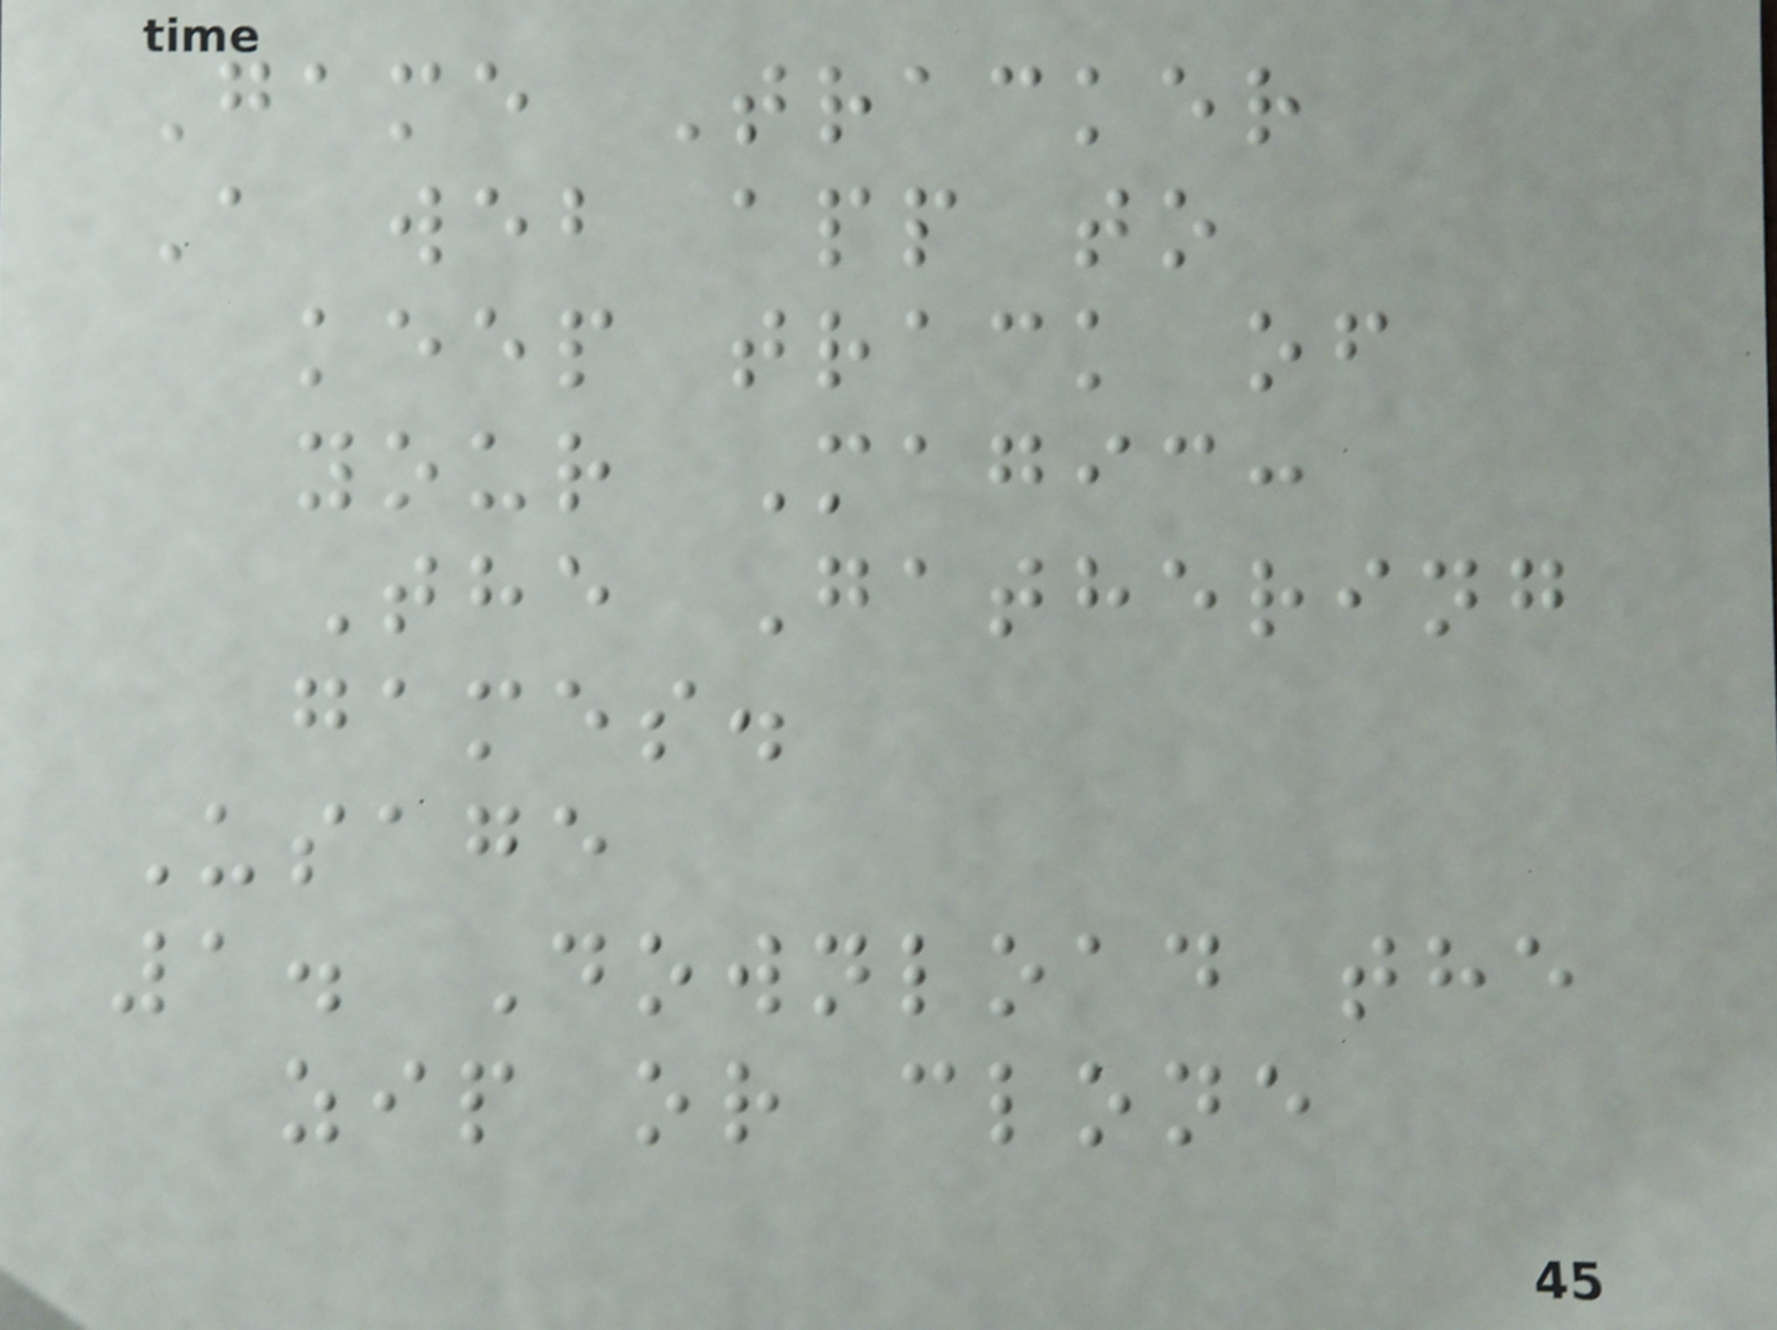Game Tracker
A web app to
keep track of
your Magic:
The Gathering
games.
Usage
1. Download the
zip or clone
